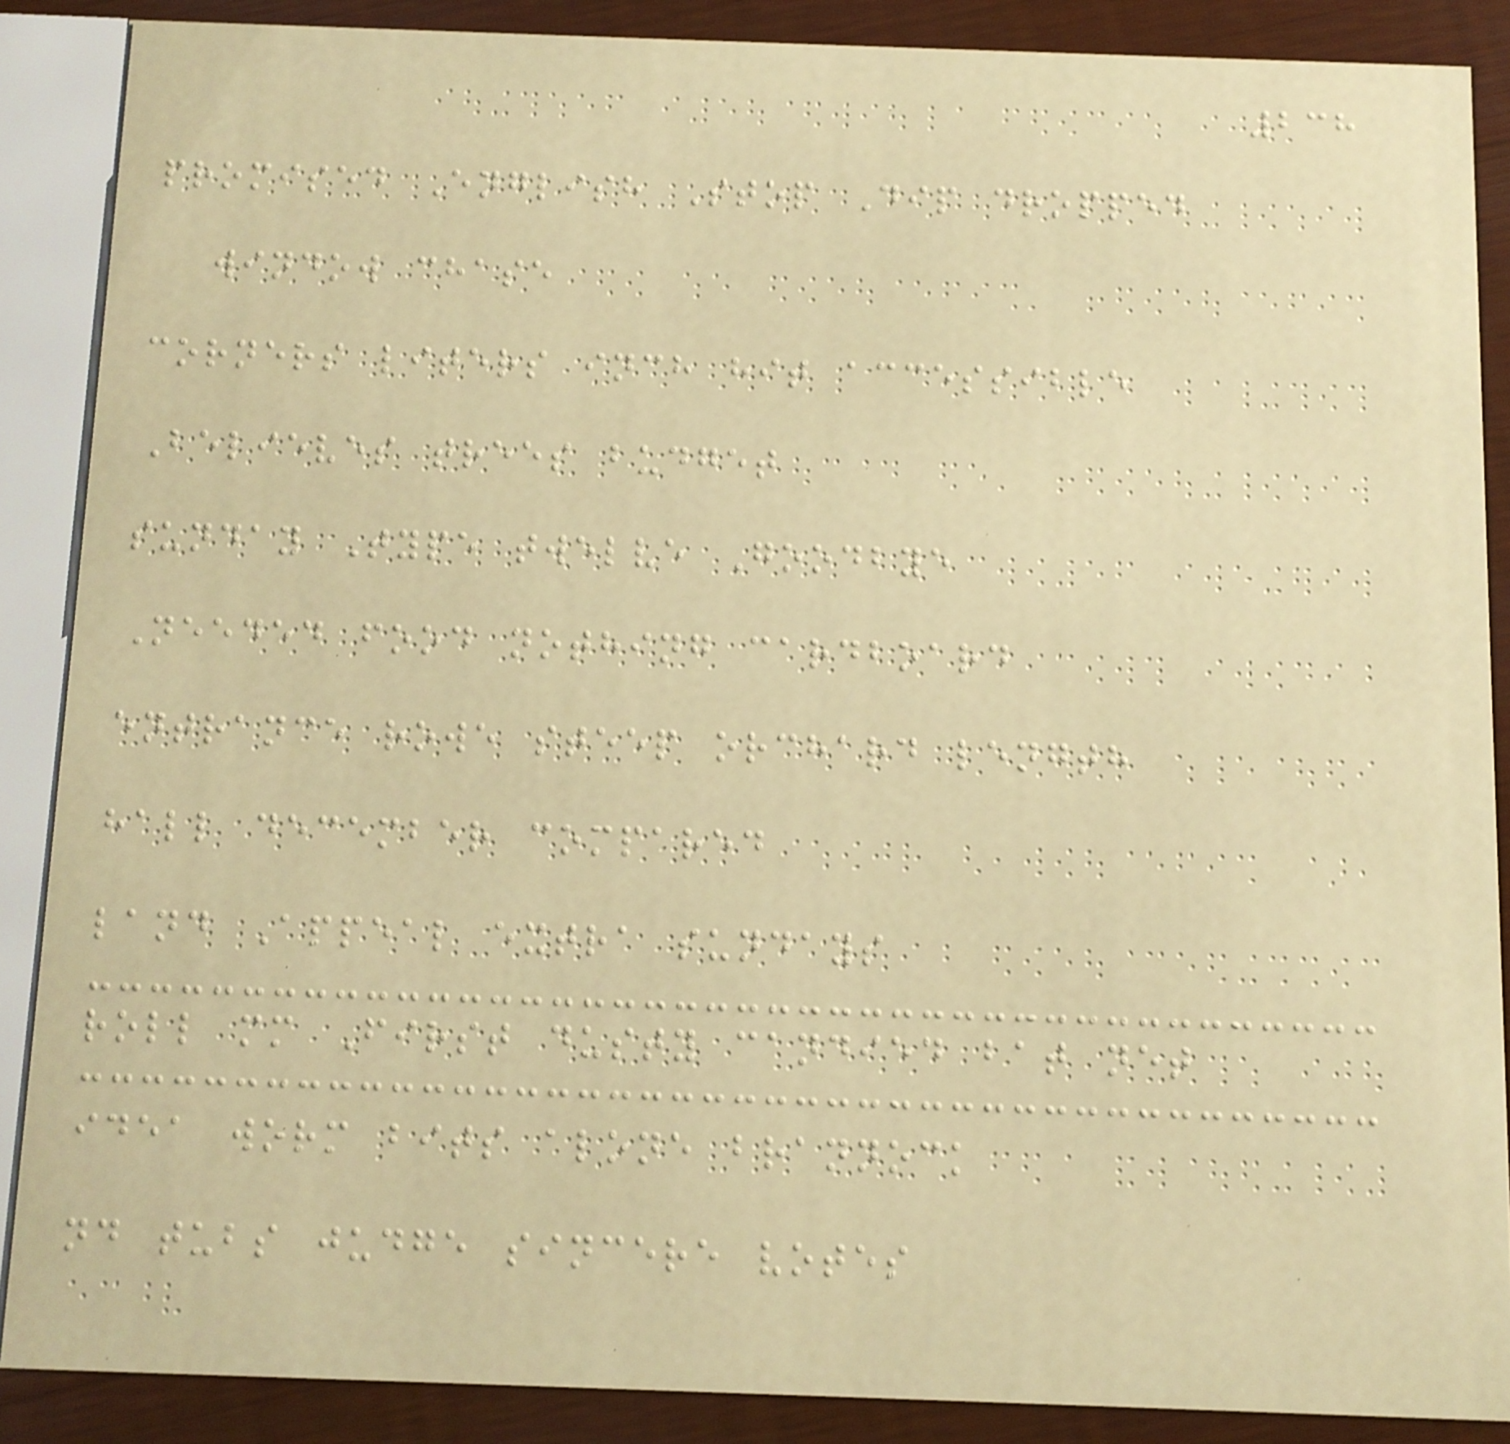238
promised English Stop Dip dropped
window chase
corners liters inch hit accessible
Believes trees budget
sunday Type twelve Goodbye
Needed food nothing cardboard
entrance rowe steep orchard length
hall december compared
land Appeal extra sundays
roll mm First dusty candied bat net
idea worm bits alone brannock
nd tubs judge sincere votes
